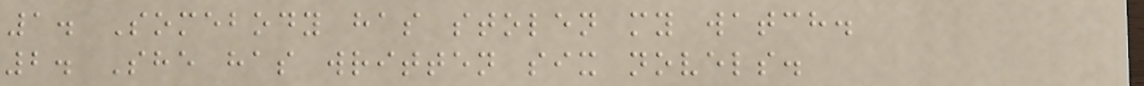1. Somebody has stolen my watch.
2. She has written six novels.
